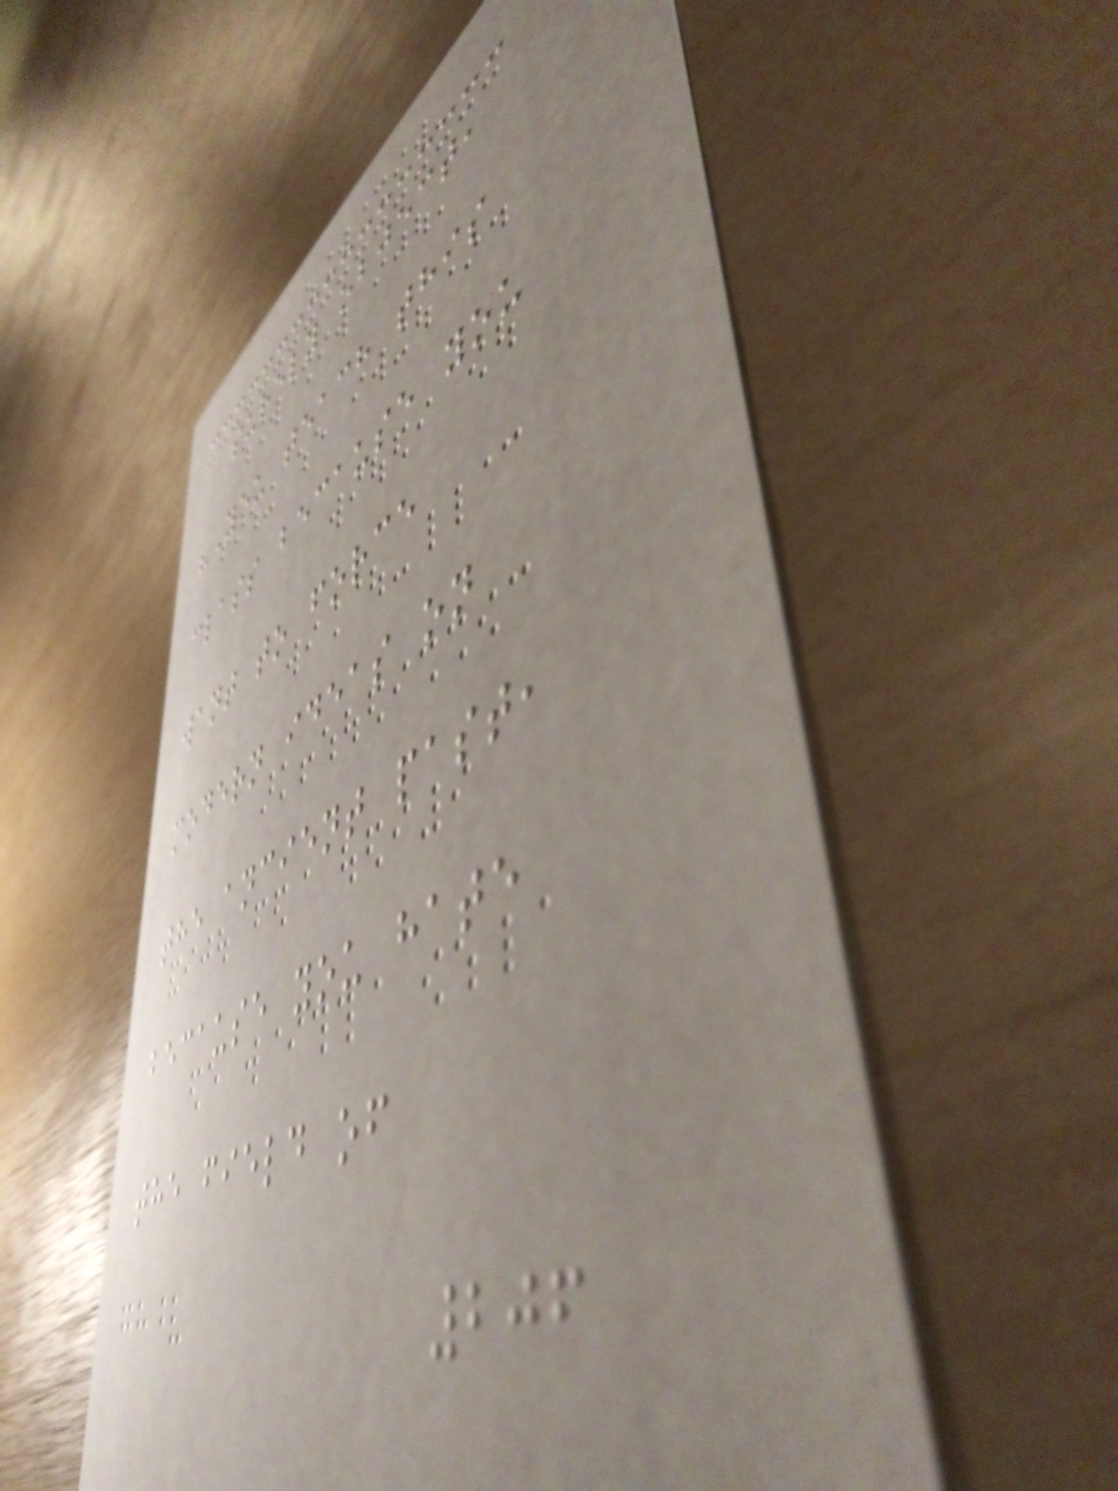surely object,
"You teach this
class because you
want to force
modern ideas on
the ancient past,
because you hate
the field of
206
